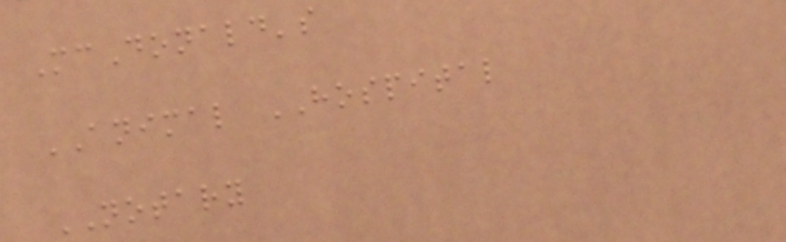McDonald's
ANIMAL HOSPITAL
NOTARY
